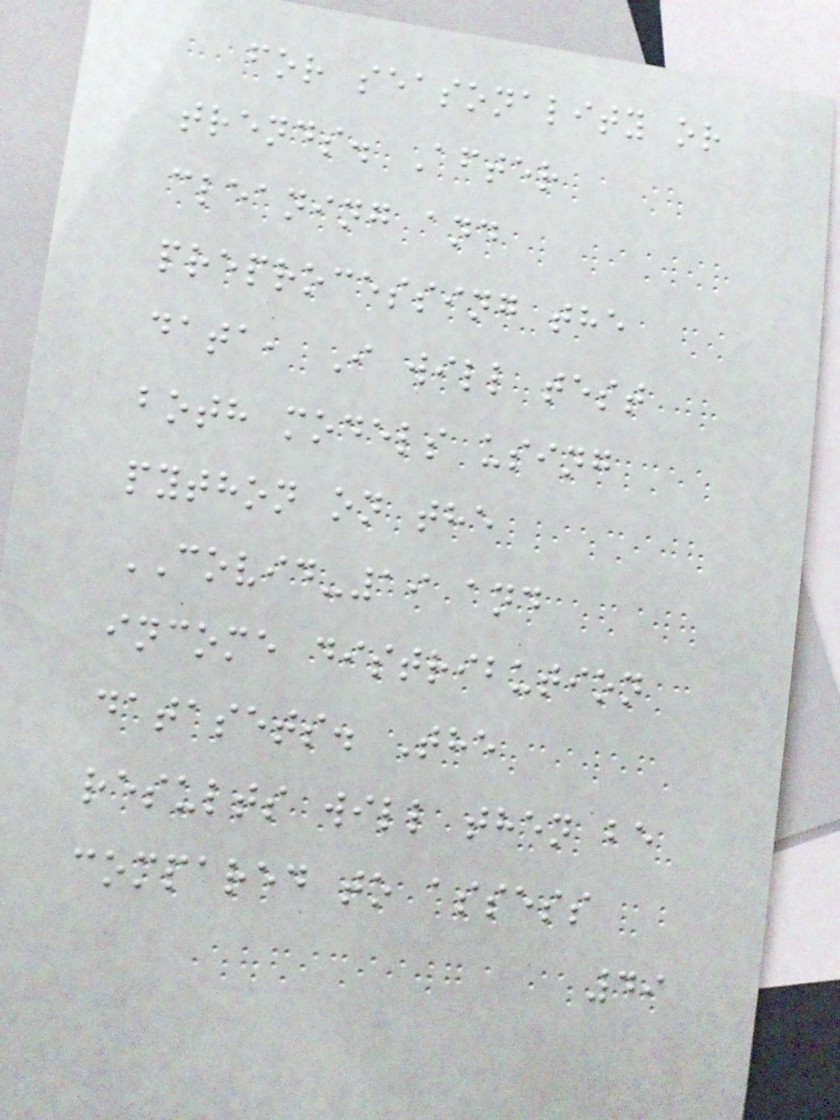for seasonality or
trends. After
cleaning and
preprocessing the
data, I will test
both models using
python on the
COVID-19 and
income distribution
datasets. The
results will then be
compared to assess
49
